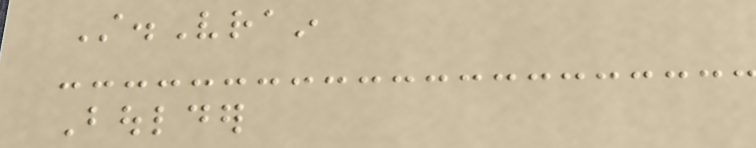St.Vrain
Boulder
